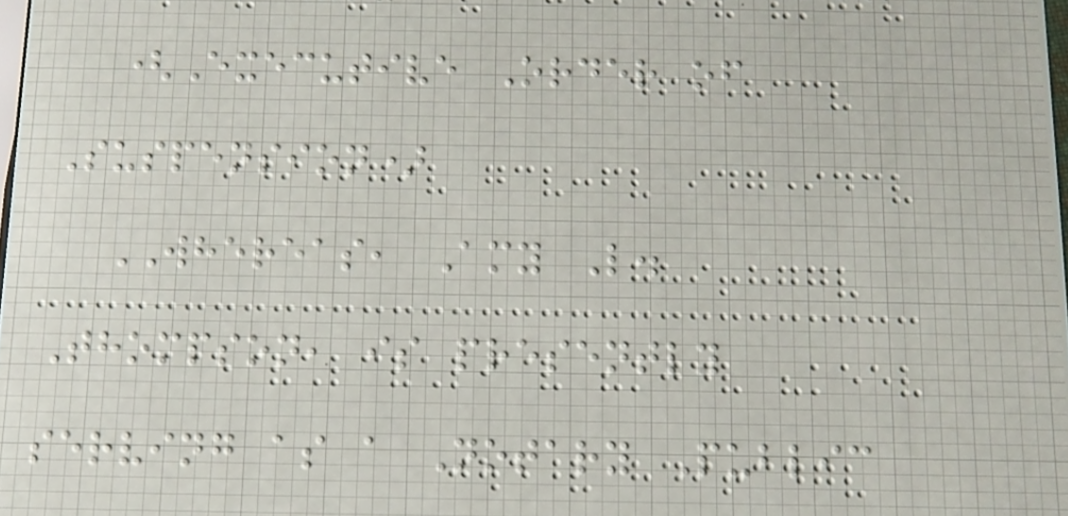(Executive Order of
Suspension)
WHEREAS, Amy L.
Thompson, is presently
serving as a Notary Public
